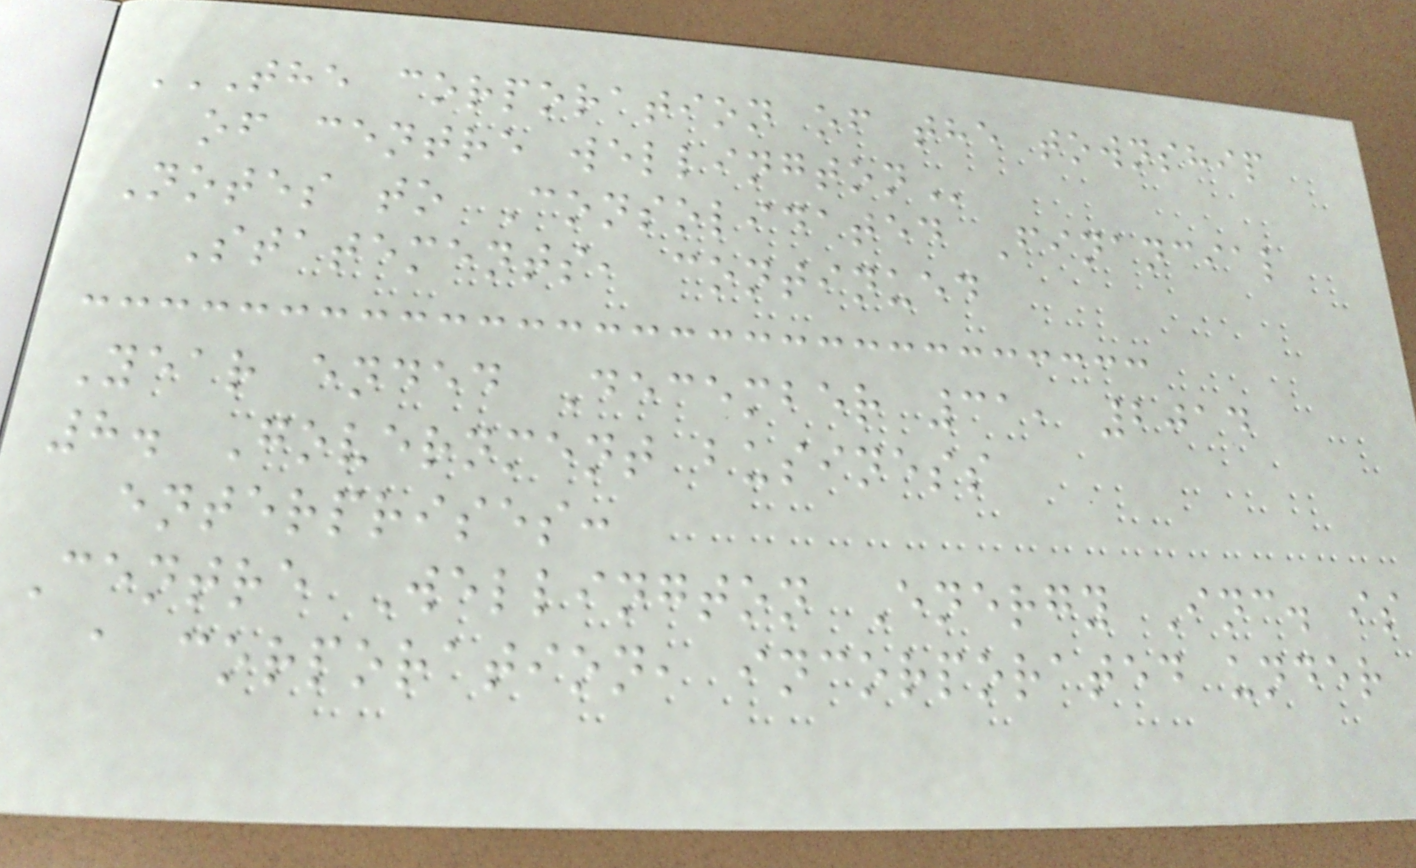THE CORPORATION OF THE TOWNSHIP
OF CENTRE WELLINGTON
Notes to Consolidated Financial
Statements, continued
Year ended December 31, 2014
8. Government business
enterprises:
Centre Wellington Energy Inc. is
a corporation, incorporated under
